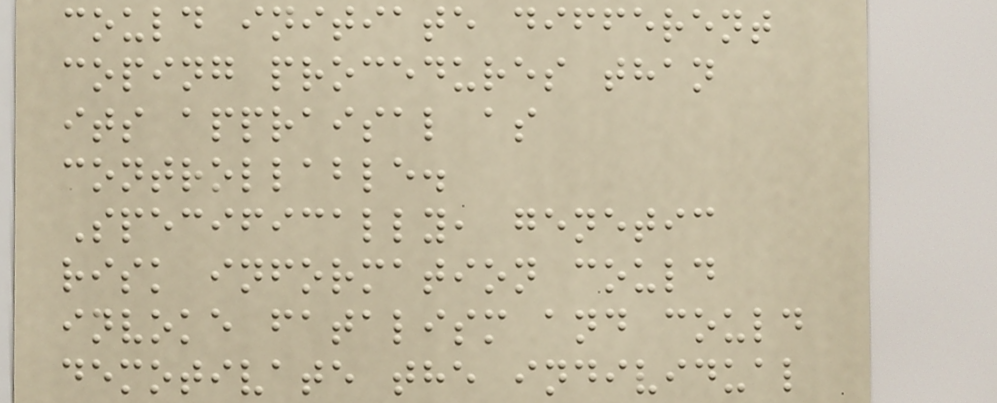could initiate different
coping procedures than
its appraisal as
controllable.
Specifically, genetic
risk information could
invoke fatalism and could
demotivate the individual
